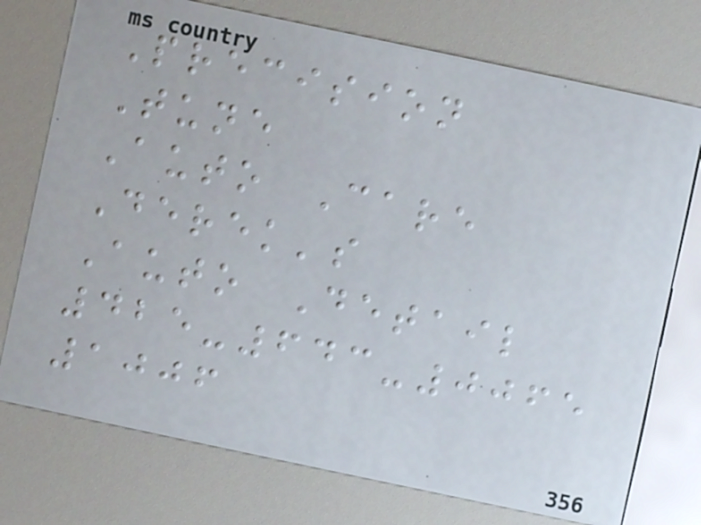Precision
Tune
Auto Care
Derek's
Auto Detail
425-643-0065
1006
